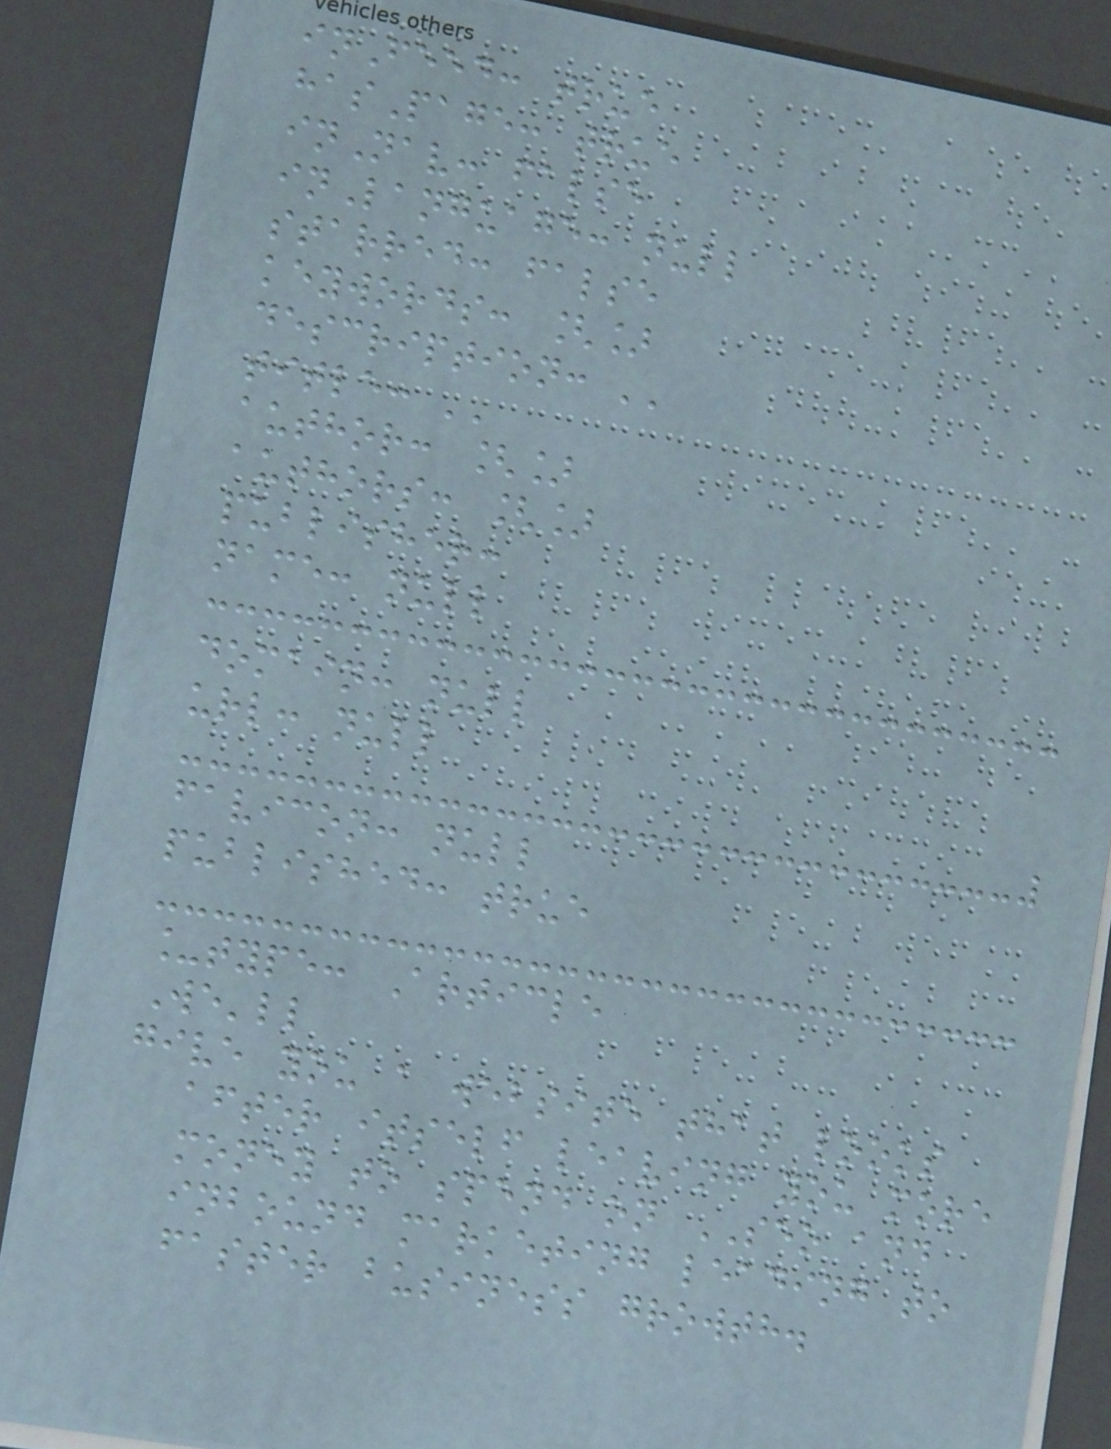inFeed: true
hasPage: true
inNav: false
inLanguage: null
starred: false
keywords: []
description: ''
title: ''
author: []
authors: []
publisher:
name: null
domain: null
url: null
favicon: null
published: true
_type: Article
We'll
give you a website that looks
after itself leaving you more
money to spend on SEO and
inbound marketing leading to
faster business growth.
